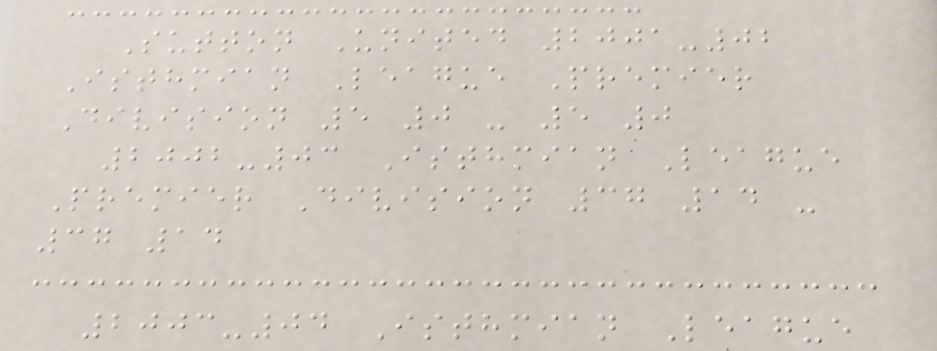Sutton United 2001-02
Isthmian League Premier
Division 5 0 - 5 0
2002-03 Isthmian League
Premier Division 37 14 -
37 14
2003-04 Isthmian League
